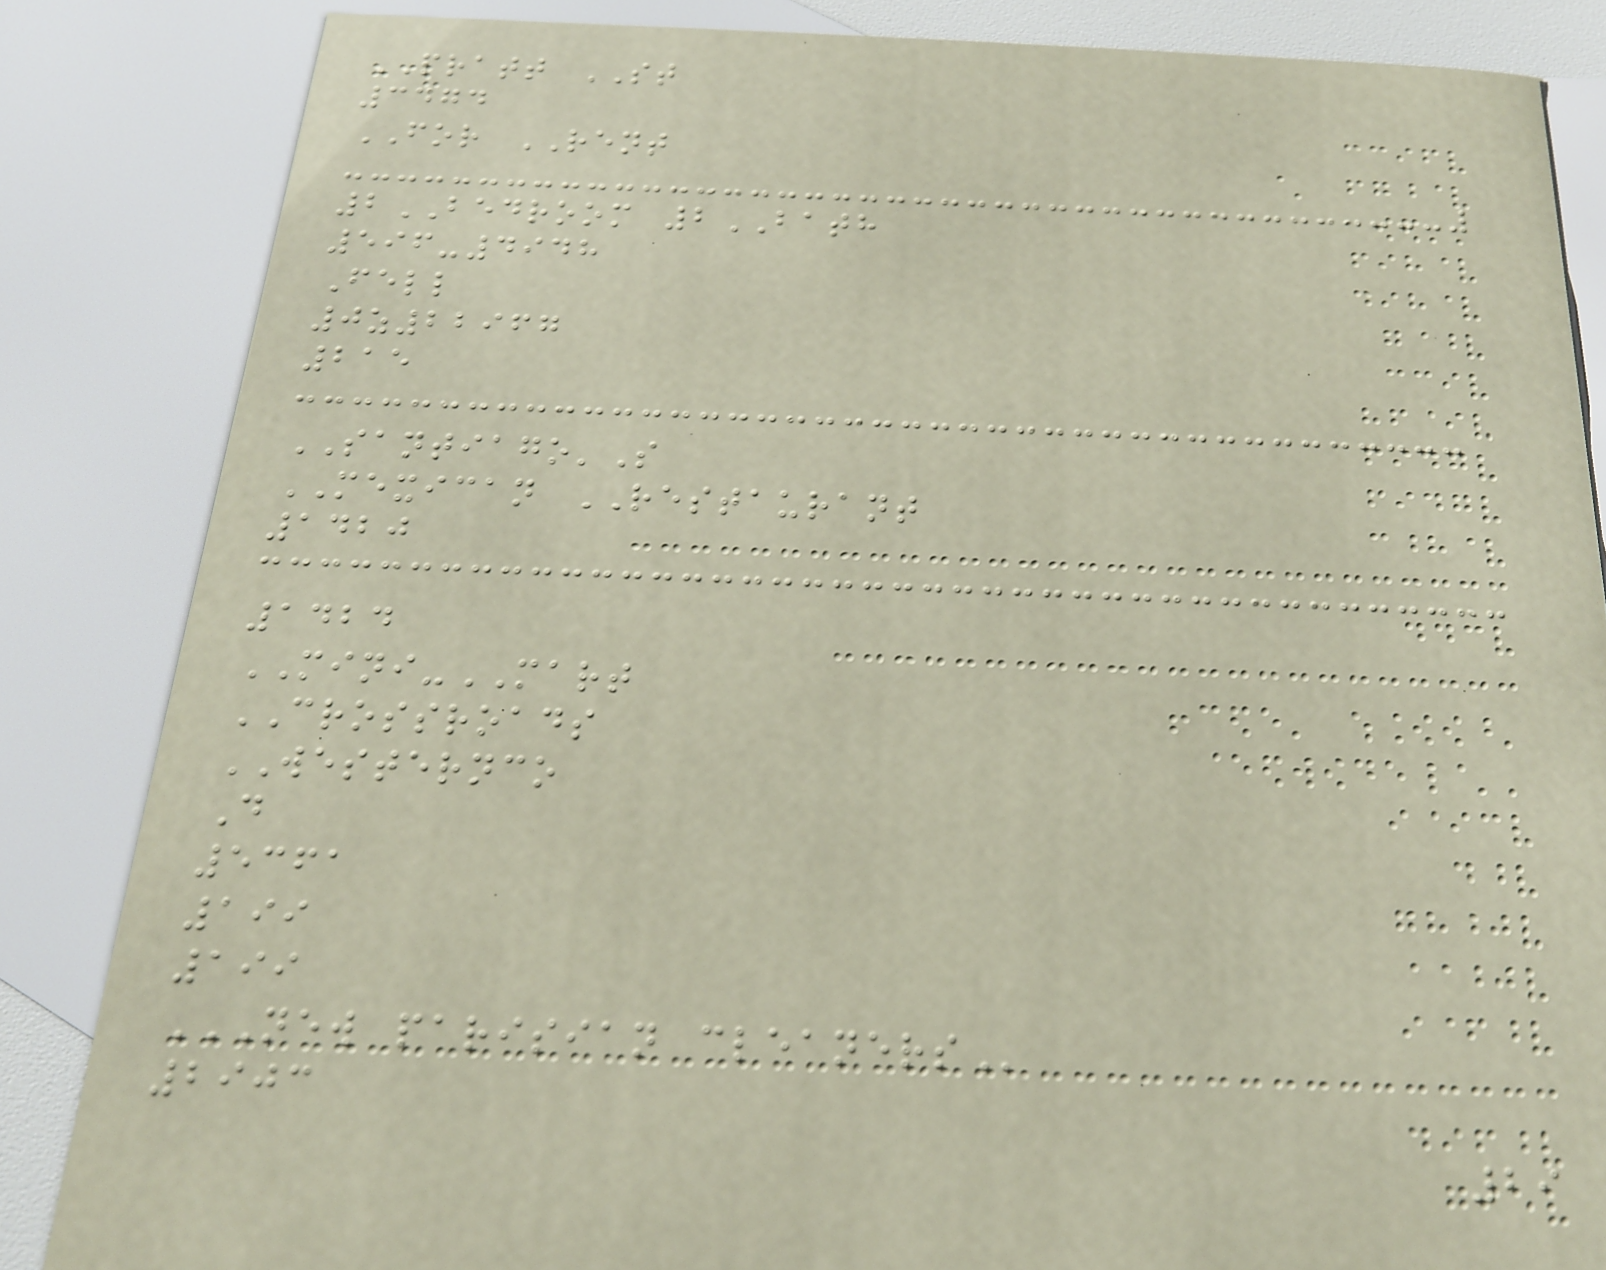PRATT ST
3474
FOR RENT
2BEDROOM 2BATH
596-4948
Fell
0z22967
215
SANTIAGO'S
MEXICAN RESTAURANT
1420
1424
MINI-MART
CROSSROADS
WESTERNCO
D
5361
199
199
NEW PARISIAN CLEANERS
2903
29
